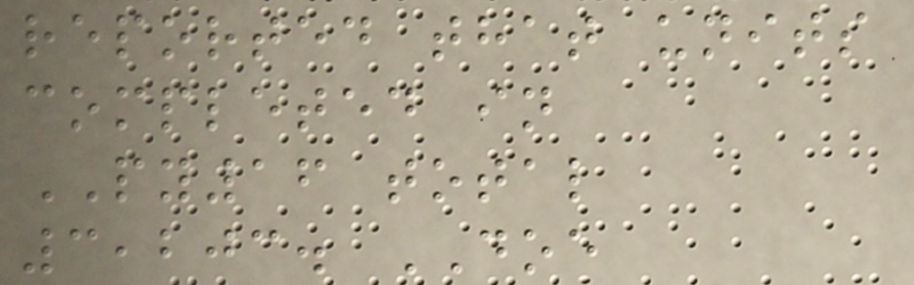reported that units
completed in
PY16 total
3,203. DOE
